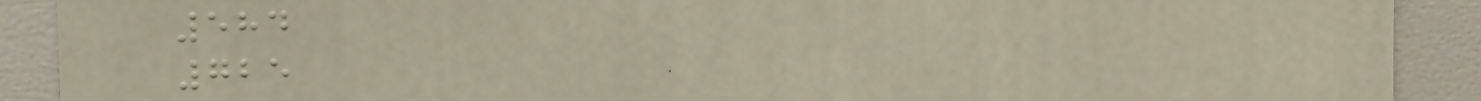584
725
